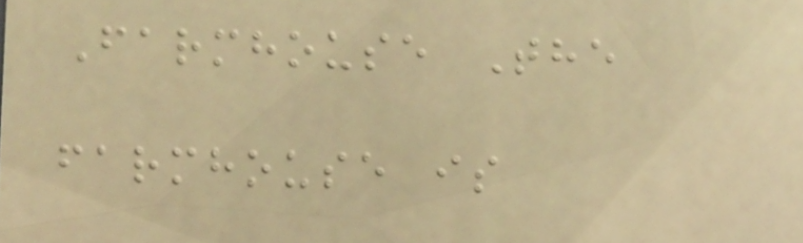Farmhouse The
farmhouse is
